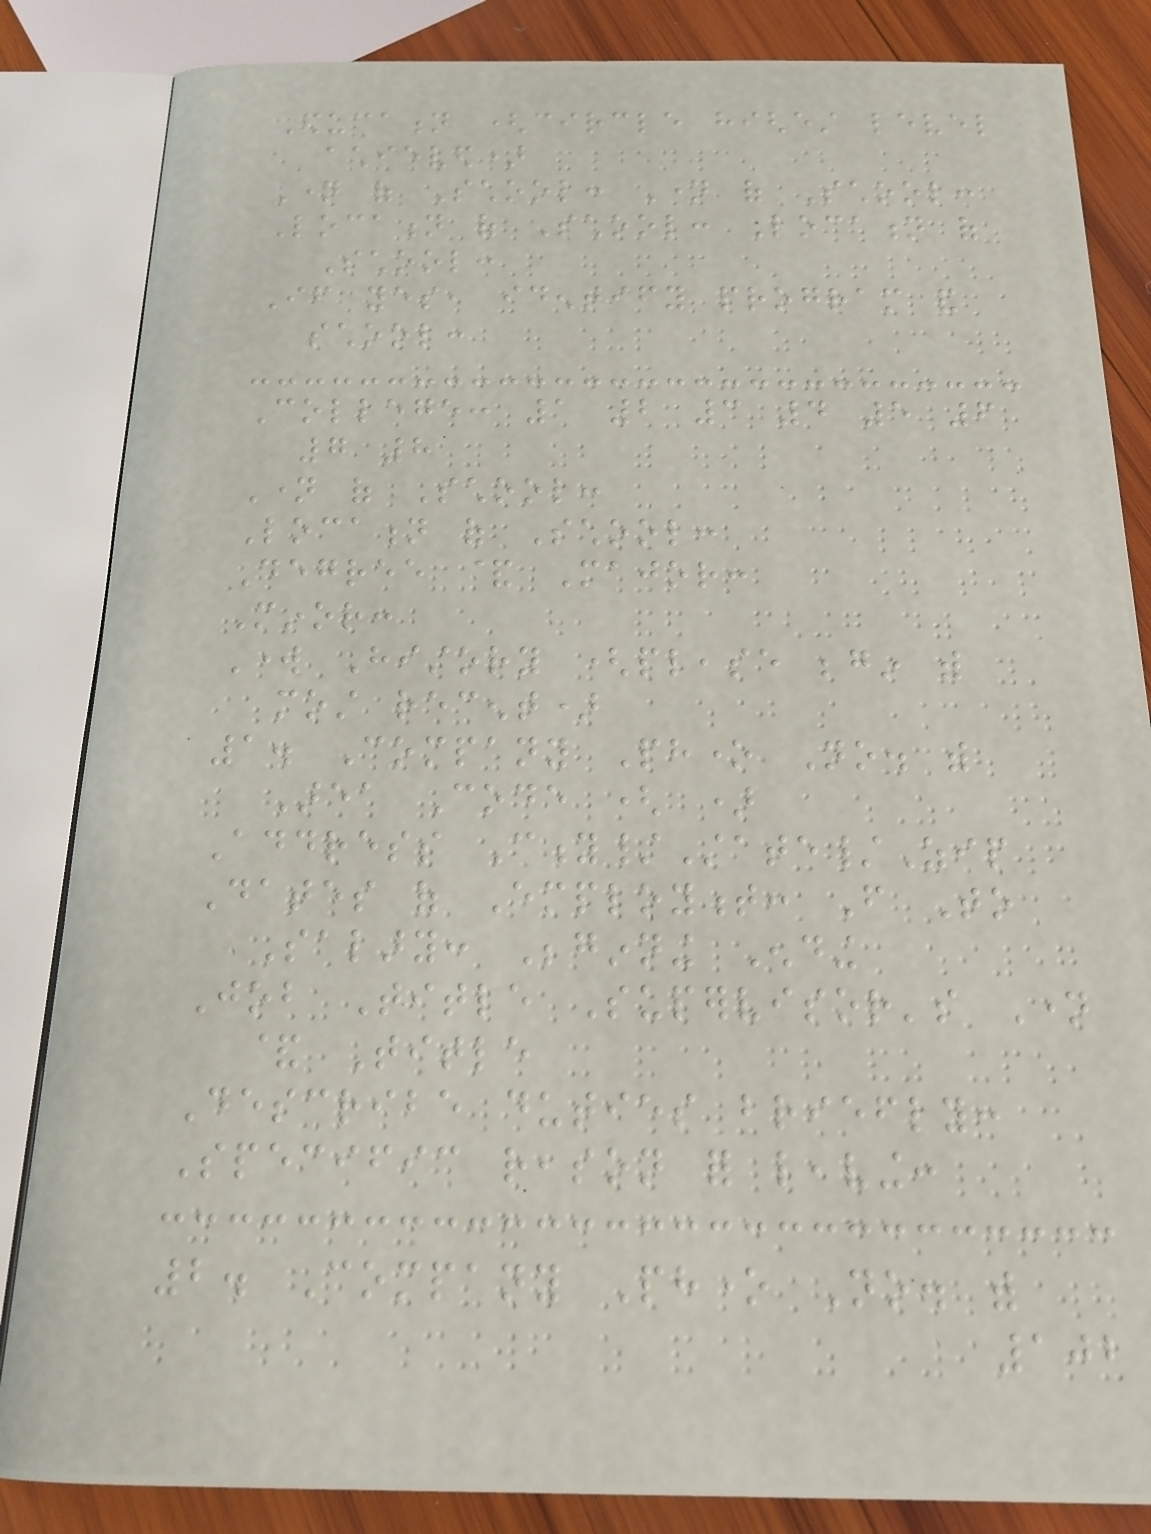Education (circle highest level
achieved)
Name of School: Name of School:
Location of School: Location of
School:
If yes, identify program and
school:
College: 1 2 3 4 5 6
7 8
Name of School:
Location of School:
Degree & Major:
Minor:
Work History (please begin with
most recent)
1. Company Phone No. with
Area Code ( )
Address City/State/Zip
Dates of Employment: From To
Salary: Beginning Ending
Job Title Supervisor's Name
& Title
Describe duties briefly:
Specific reason for leaving:
2. Company Phone No. with
102
